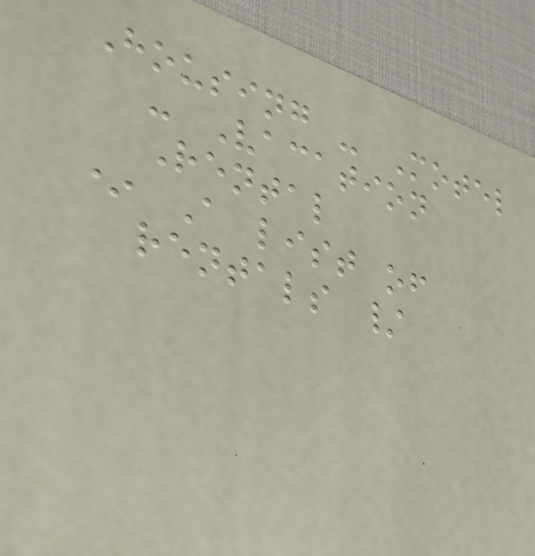Housing - Motel
- Vacation
Rental
* A list of
rentals /
